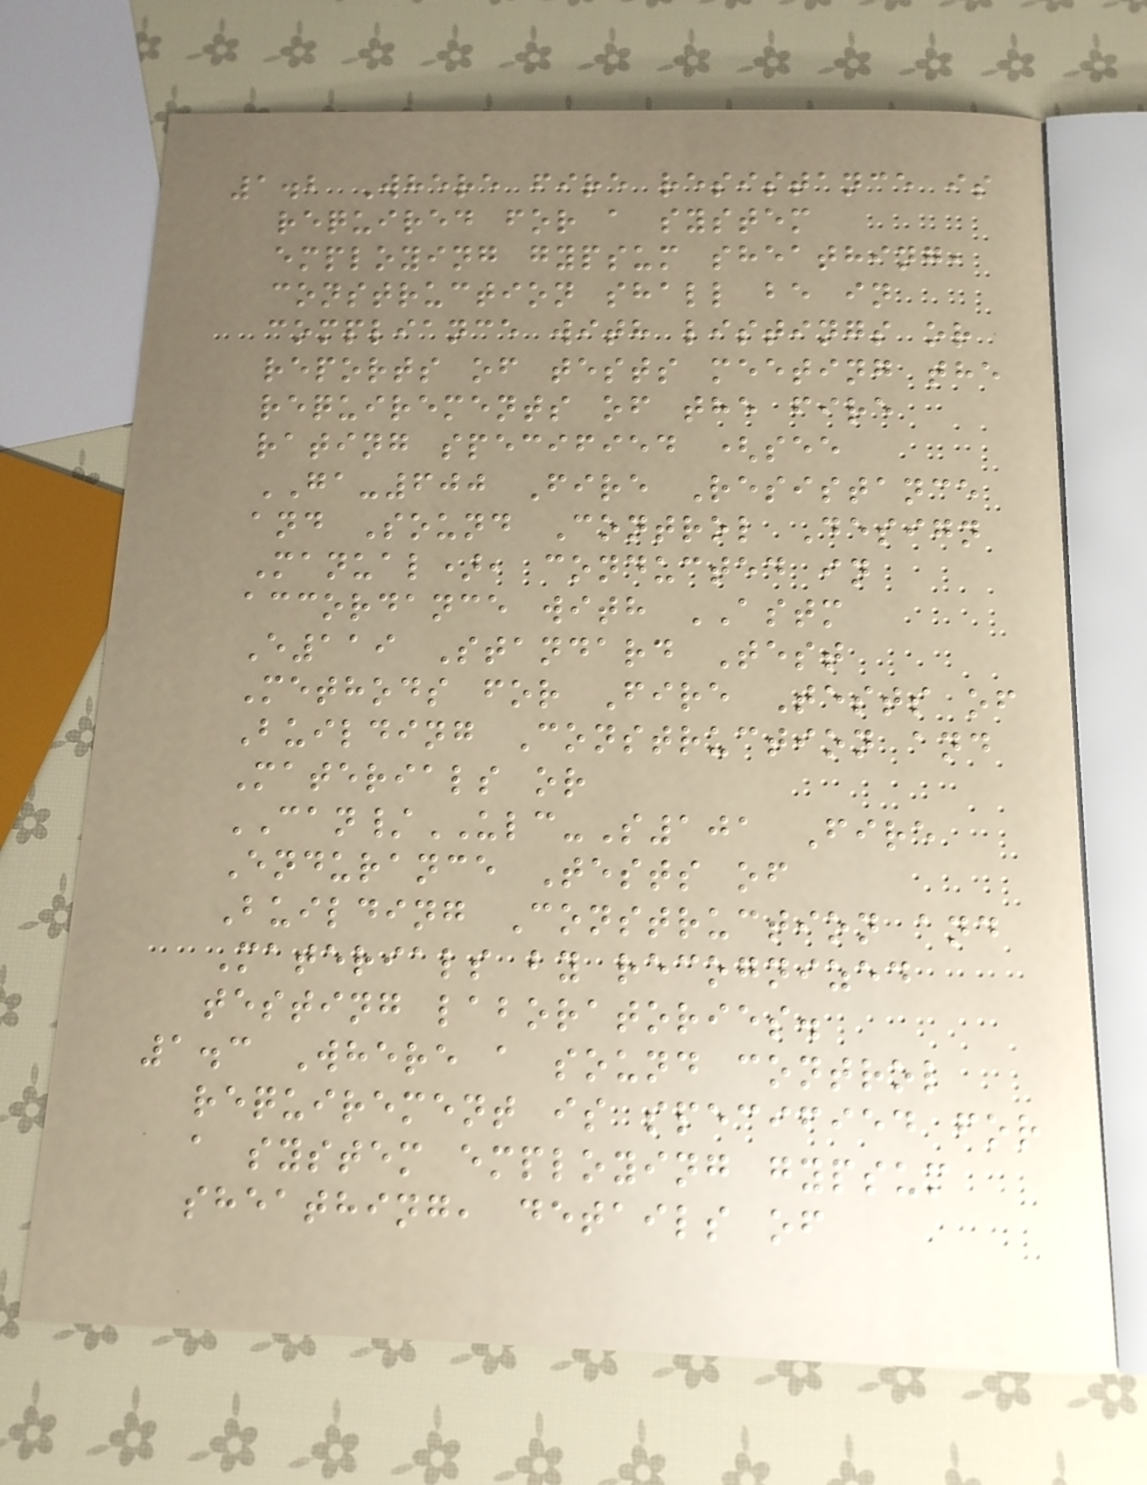1.2 Where fire resistance is
required for a system
employing gypsum sheathing,
construction shall be in
compliance with listings or
reports of tests meeting the
requirements of the fire
rating specified (see
GA-600 Fire Resistance
and Sound Control Design
Manual), conducted in
accordance with ASTM
E119 Standard Test
Methods for Fire Tests of
Building Construction and
Materials or
CAN/ULC-S101 Fire
Endurance Tests of
Building Construction and
Materials by recognized
testing laboratories.
1.3 Where a sound control
requirement is specified for
a system employing gypsum
sheathing, details of
